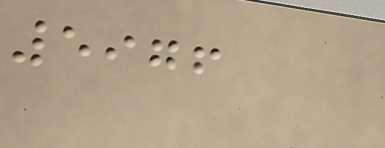5976
